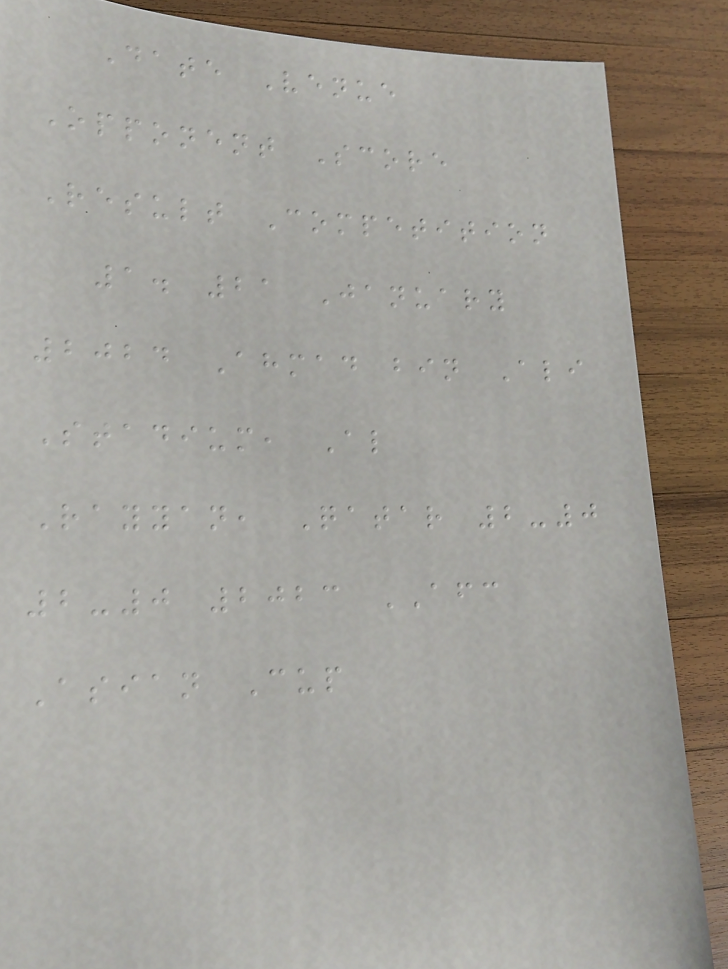Date Venue
Opponent Score
Result Competition
1. 21 January
2024 Ahmad bin Ali
Stadium, Al
Rayyan, Qatar 2-0
2-0 2023 AFC
Asian Cup
